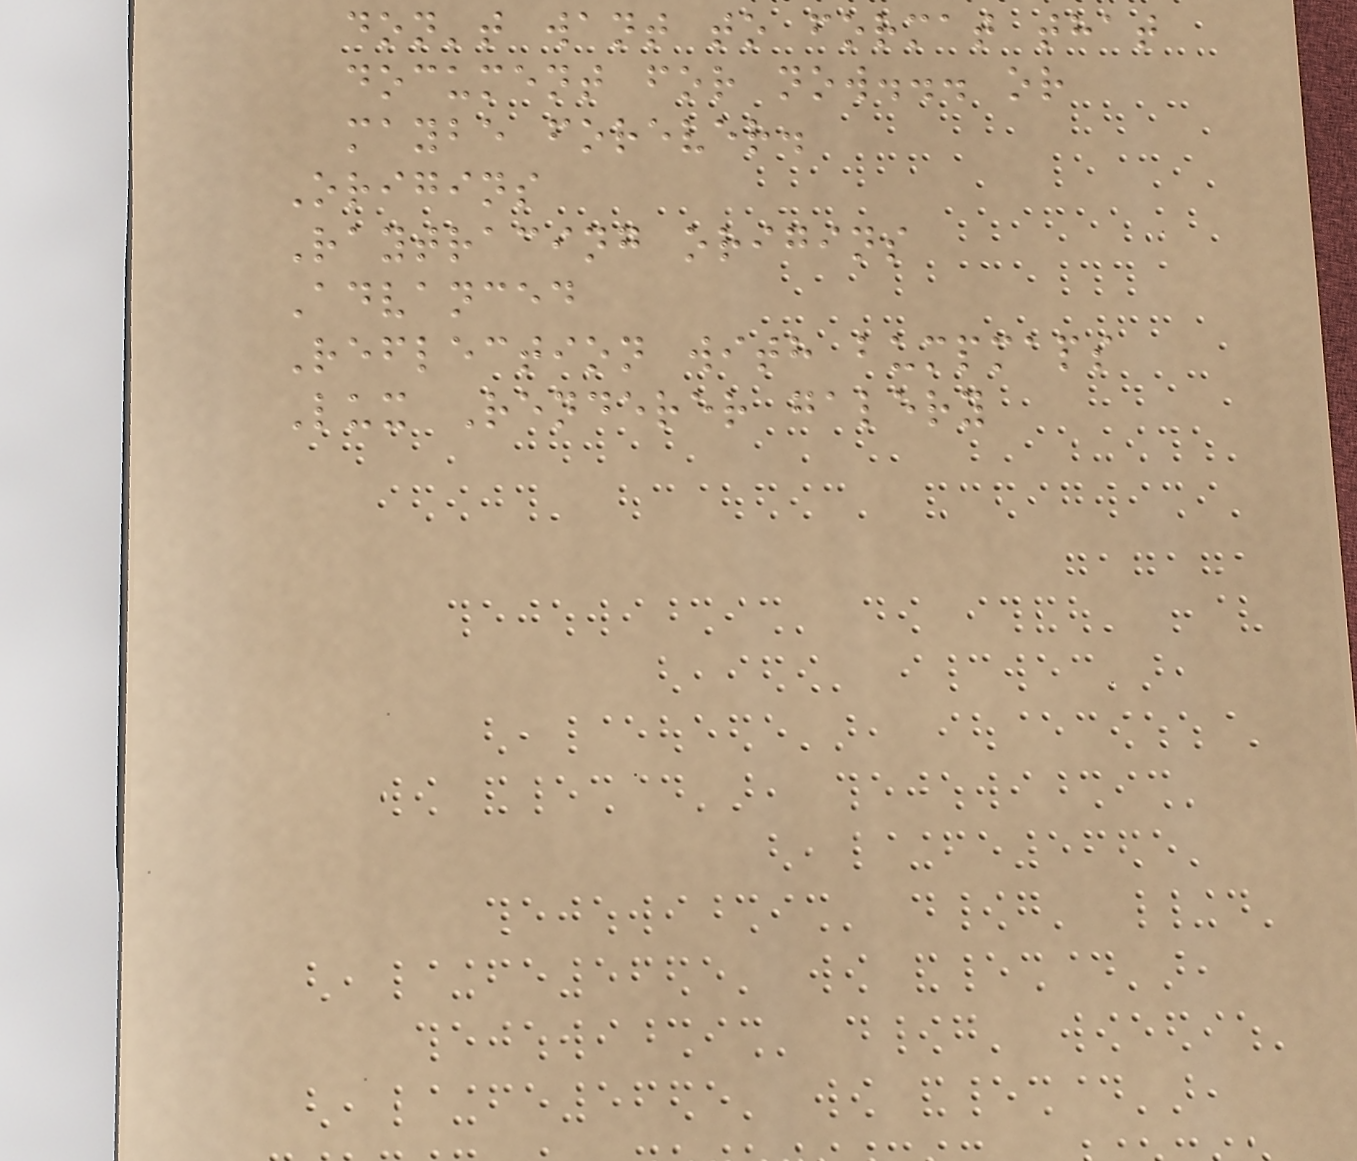don't want to format that
document for now... or
maybe forever.
Origins
Raytracing origins
Advanced
Reflection with bumpmaps
Lux Renderer galery
